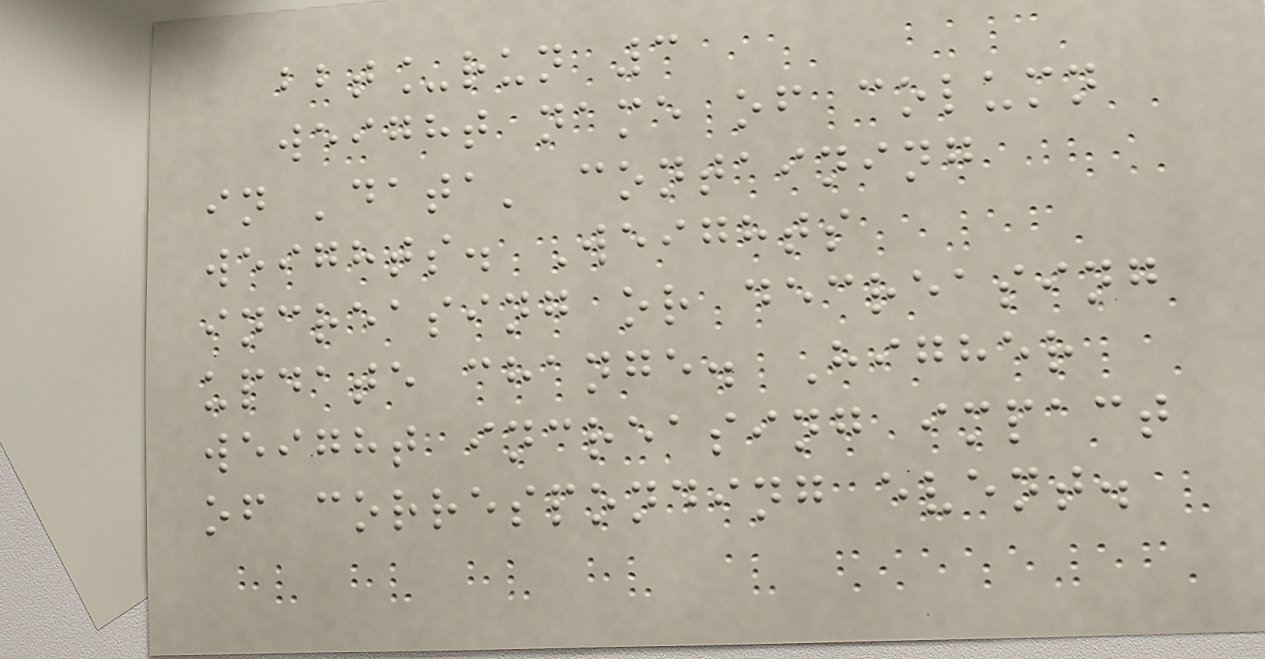bbt_run 3
weight name of column
in 'data' containing
weights. Weights
increasing or decreasing
update change. Higher
weight increasing impact
of corresponding event.
